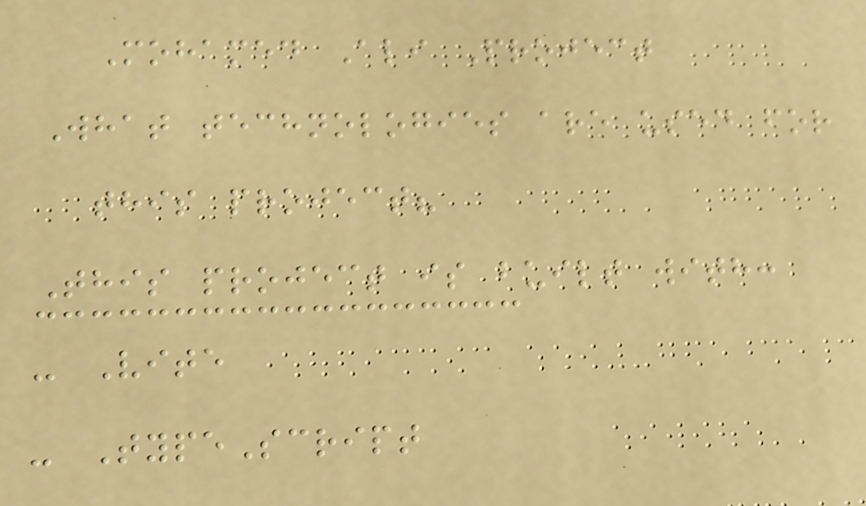Mohamed Ali Project
What technologies are used for
this project?
This project is built with:
- Vite
- TypeScript
